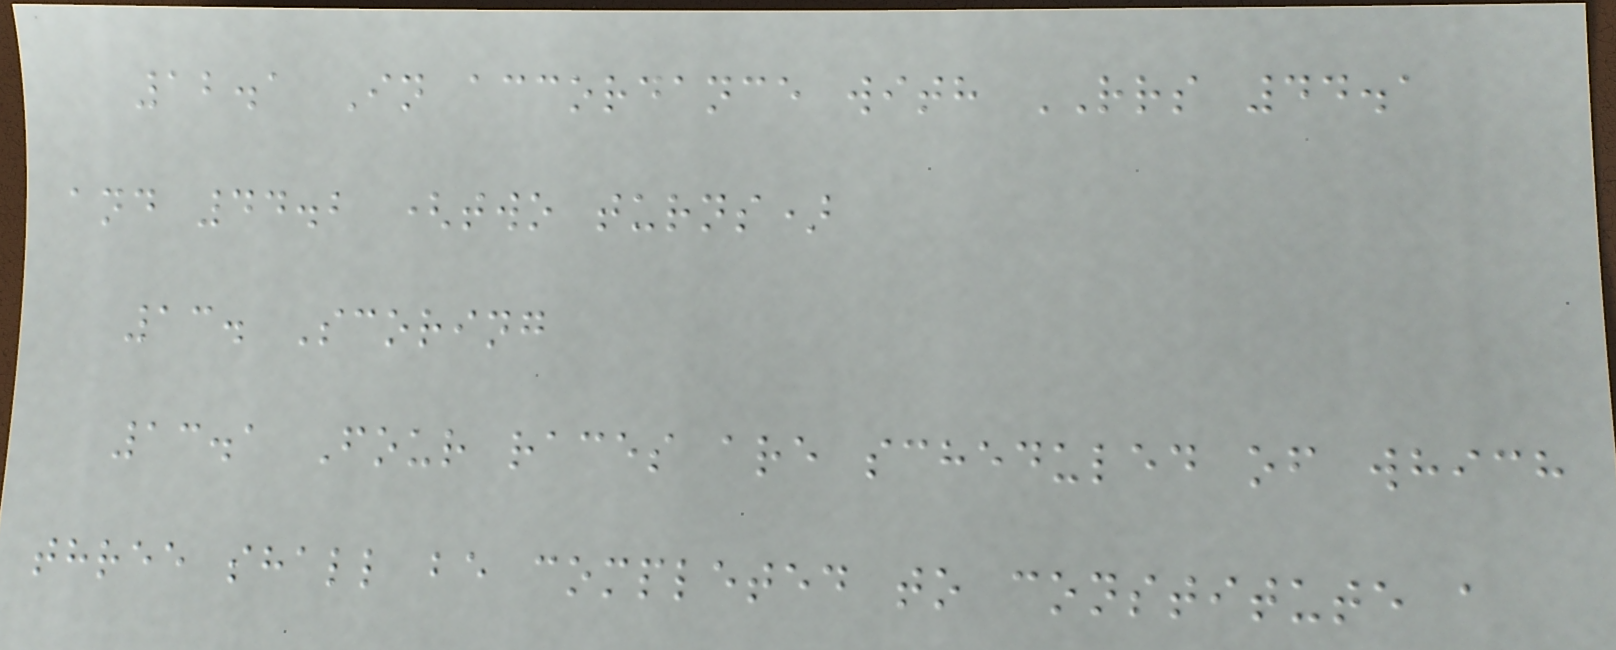12.1 In accordance with RRS 44.1
and 44.2 (two turns)
13. Scoring
13.1 Four races are scheduled of which
three shall be completed to constitute a
